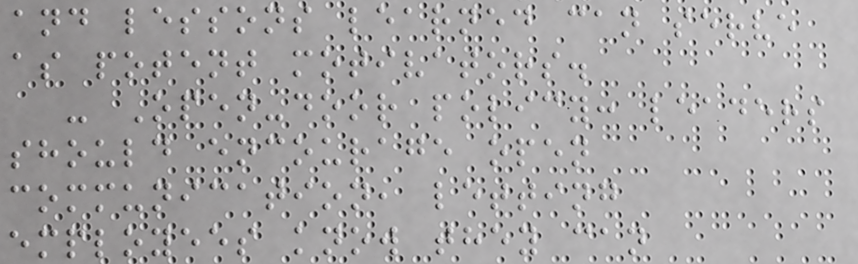and lessons learned can serve
as potent motivators.
- Open-door policy: leaders
should encourage open
communication, letting
employees know they can
